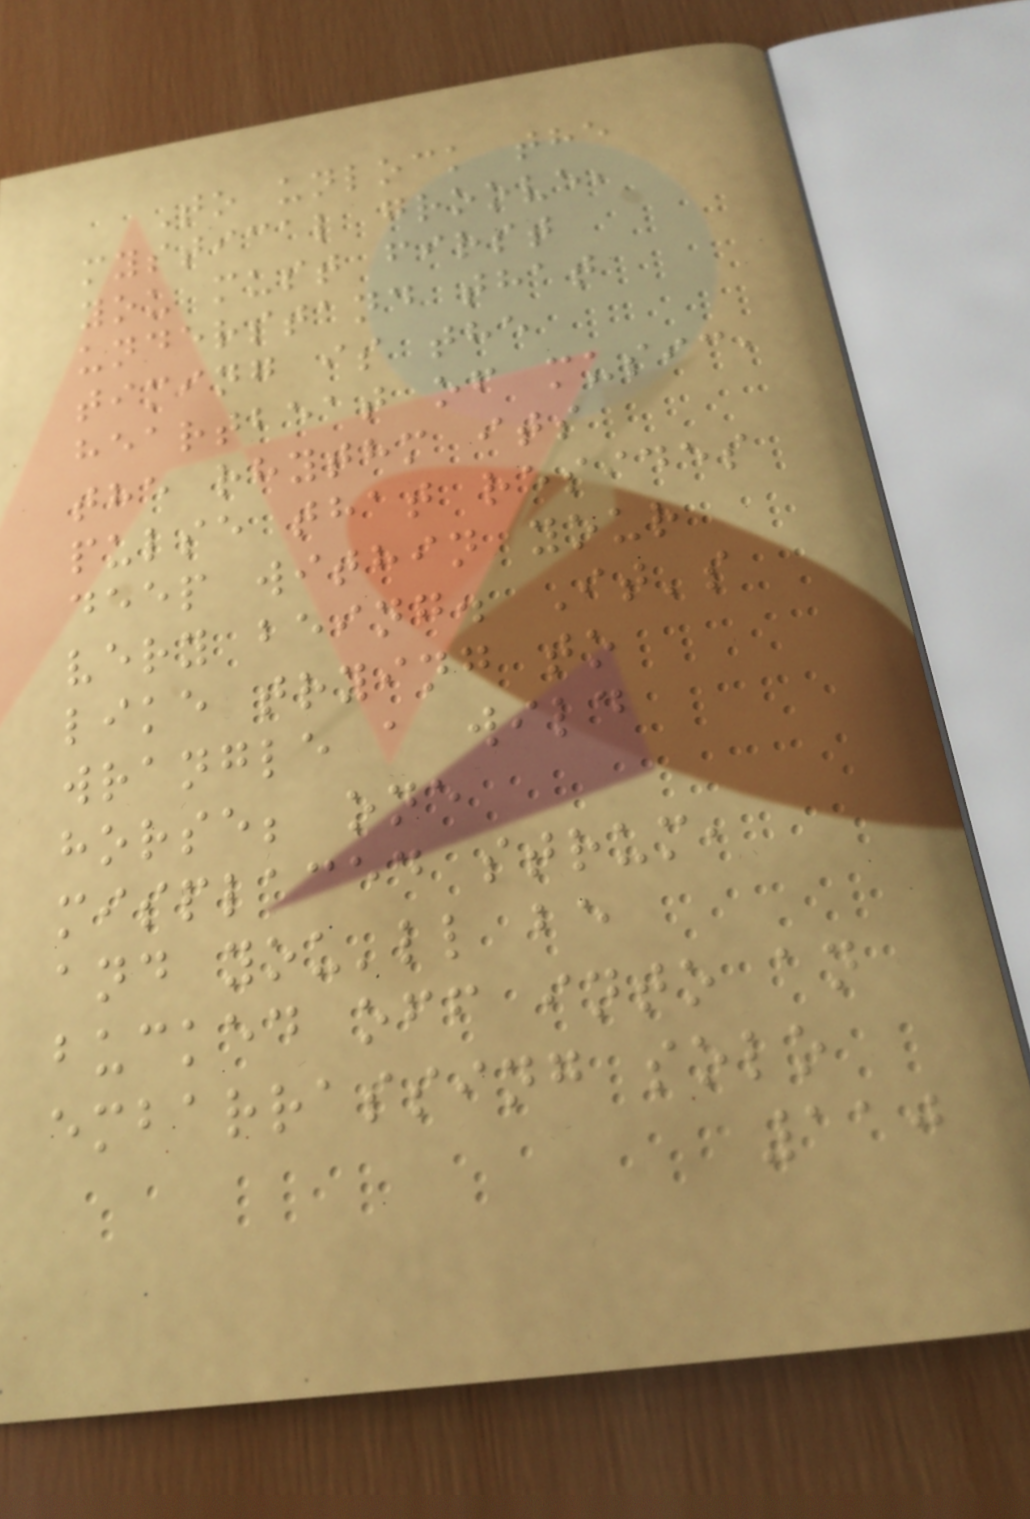To unlock the
mystical groove,
you must first
understand that
timing is the
heartbeat of music,
the rhythm its
pulse that resides
deep within your
very being. It's
like trying to
wrangle a wild
horse; one
misplaced strum,
and you'll be
bucked off into an
embarrassing solo
110
